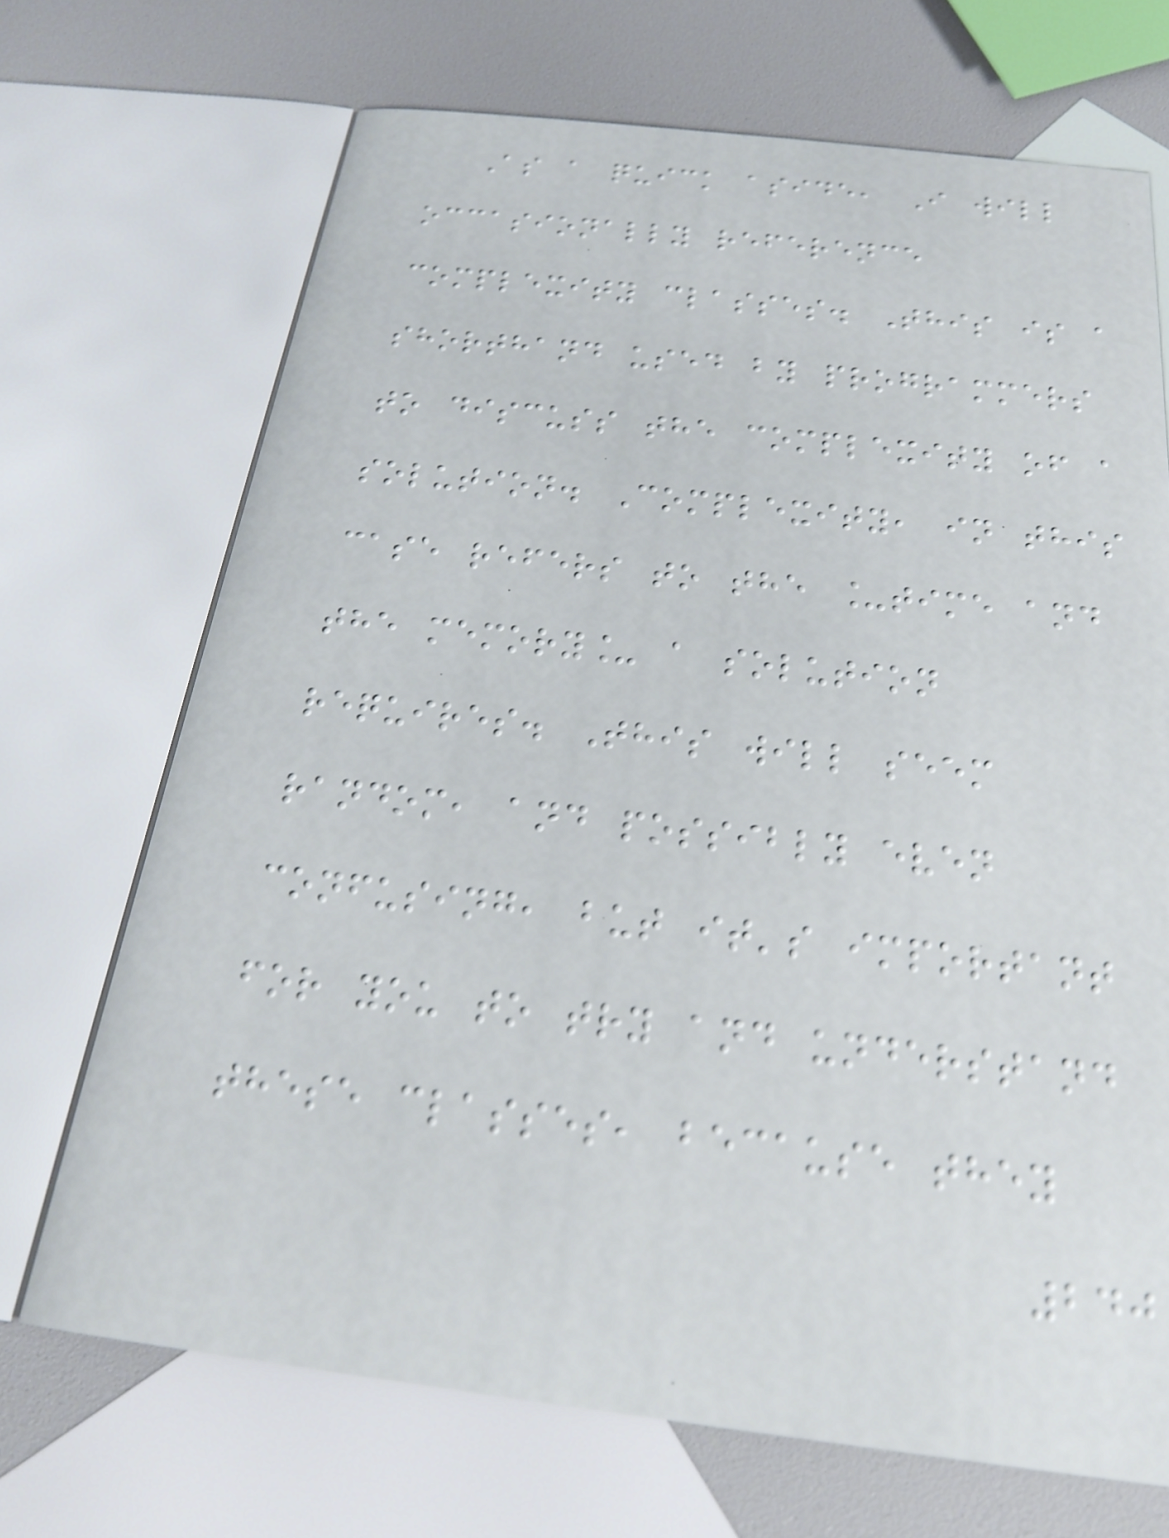As a quick aside, I will
occasionally reference
complexity classes. This is a
shorthand used by programmers
to discuss the complexity of a
solution. Complexity, in this
case refers to the _time and
the memory_ a solution
requires. This will seem
random, and possibly even
confusing, but it's important
for you to try and understand
these classes, because they
240
